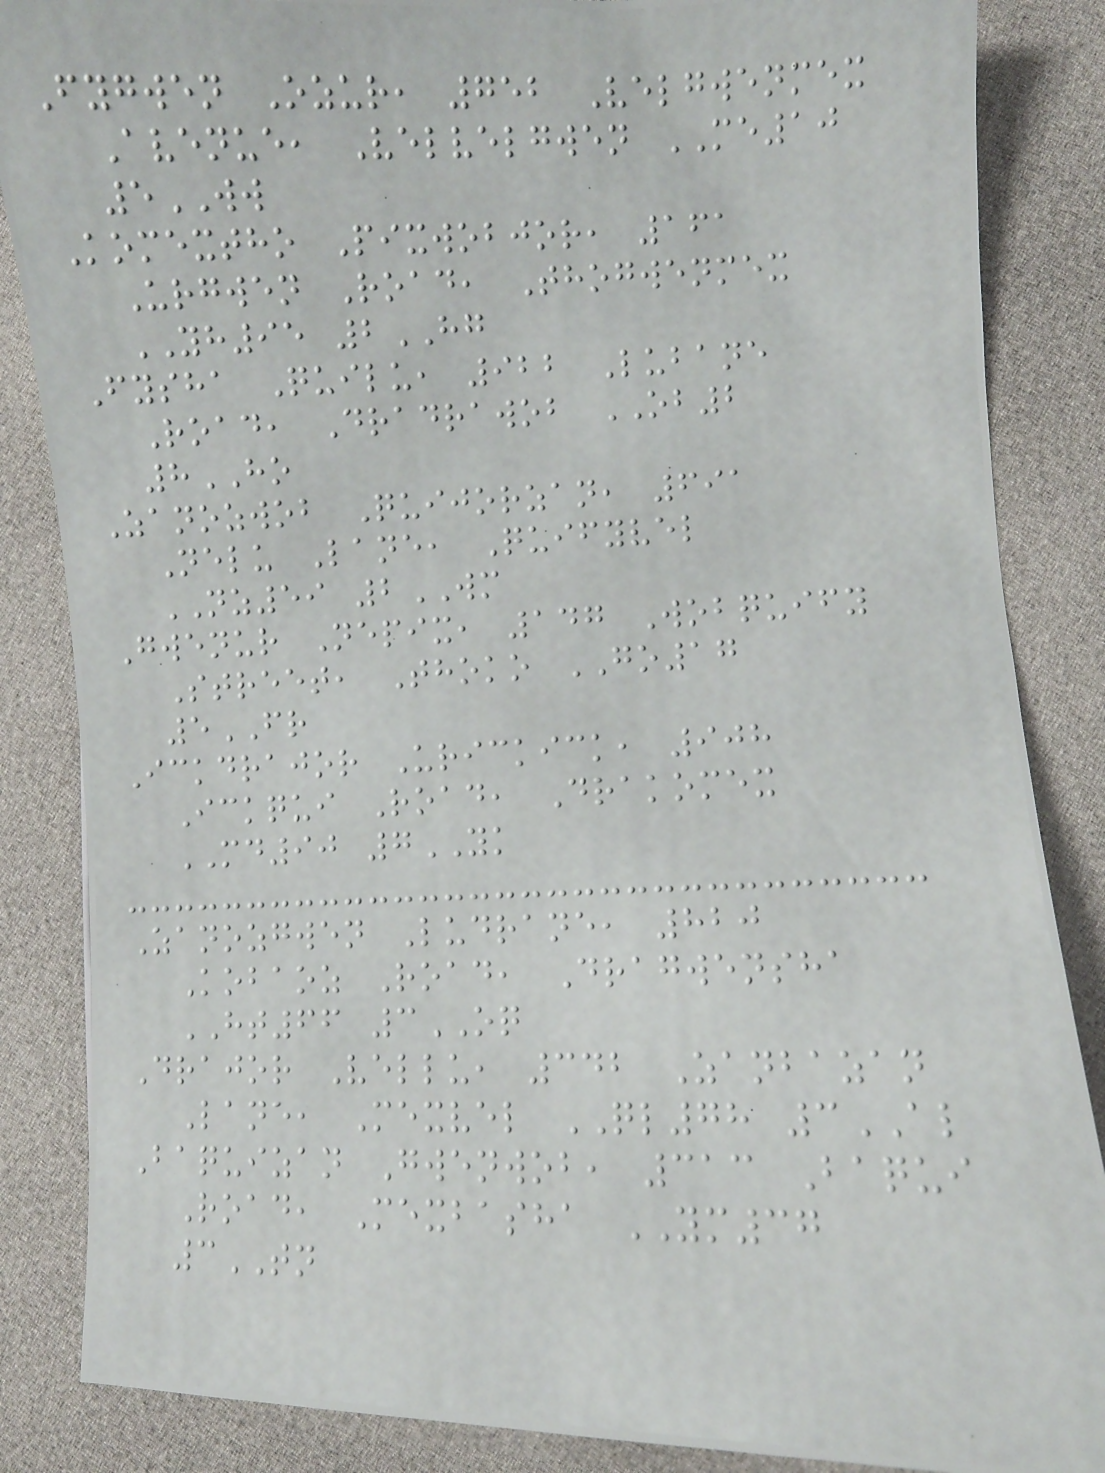Fygwen Ozur, 752 Velgwenmex
Avenue, Velvelgwen ME10
5WW
Komextho Pixwobjor, 161
Urgwen Road, Thogwenmex
YH95 2HG
Fysha Quilu, 922 Lubane
Road, Dradrawob OB2
8HO
Zanozwob Quijorzan, 691
Nelu Lane, Quifyvel
NZ59 2WM
Gwenur Nepix, 147 Wobquify
Street, Thoko GO17
5FR
Ickdrajor Urickick, 908
Ickqui Road, Drakomex
MD90 7YK
Zanozgwen Ludrane, 820
Kobaoz Road, Dragwensha
HT66 3OQ
Drajor Vellu, 342 Zanbazan
Lane, Mexvel QL78 3AL
Baquizan Gwenwob, 313 Baqui
Road, Mexbasha YM37
3TN
